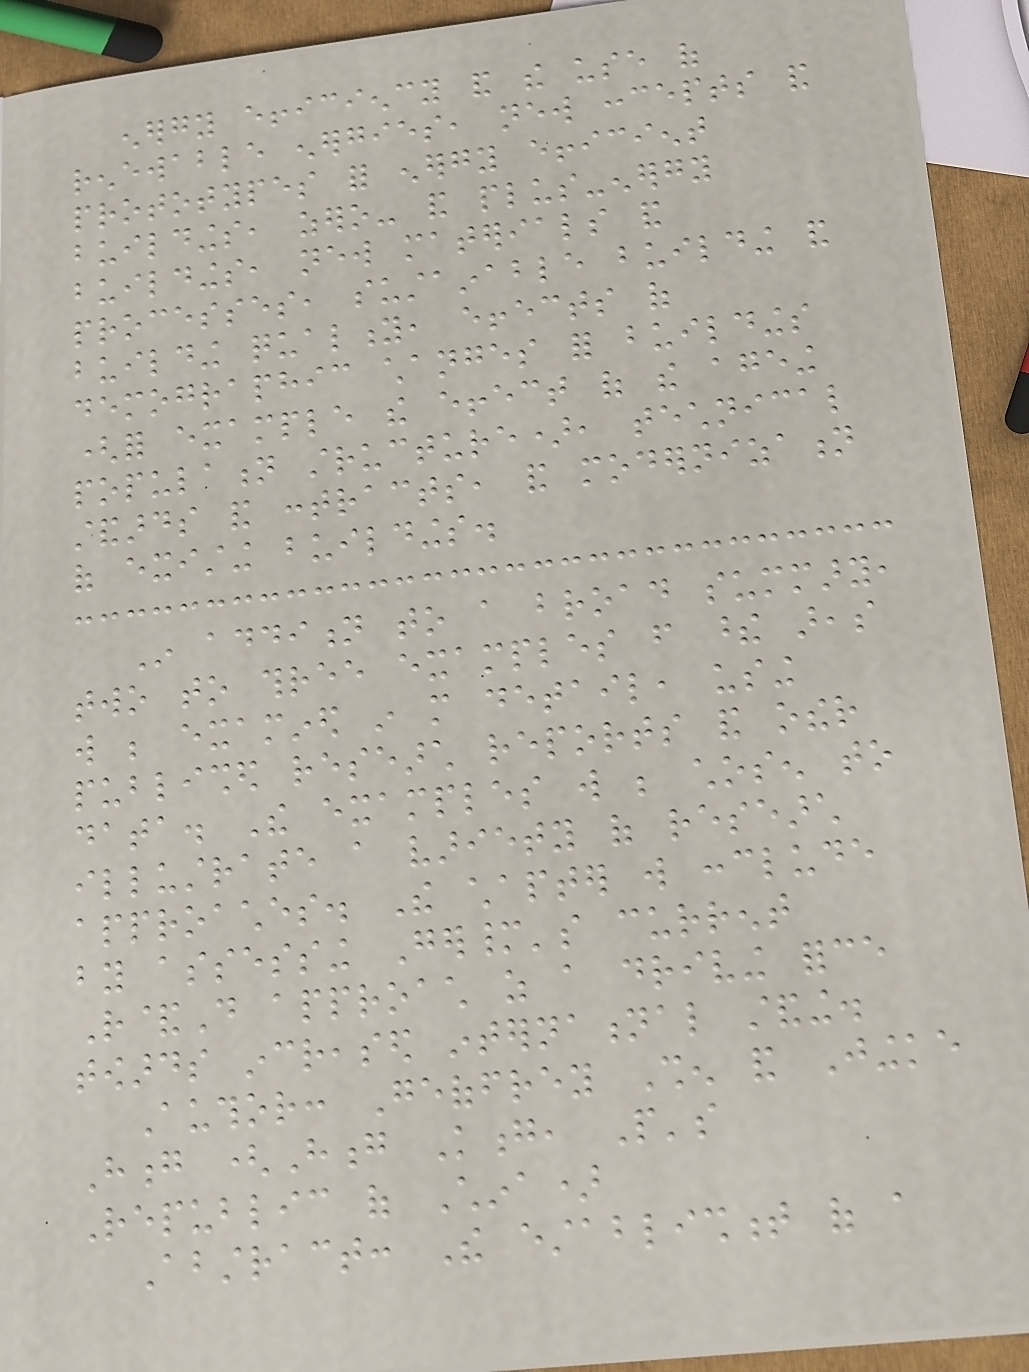energy efficiency and the use of
renewable energies, new concepts and
prototypes for energy efficient
buildings, zero- and plus-energy
buildings, new materials and
processes, sustainable building and
building quality, effects of
demographic changes for buildings
(for example the effect of the ageing
population structure), technical
standards and contracts, and modernization
of existing buildings.
In addition to a broad summary,
two to three examples from these areas
will be examined in more detail, using
published research reports and other
data. The examples will be chosen to
illustrate a variety of research
approaches. The chapter will conclude
by assessing Germany's current
R&D approach as a driving force
towards increased international standing.
Author: Geoffrey Shen and Jingke
Hong (Hong Kong, People's
Republic of China)
Abstract: The establishment of a
